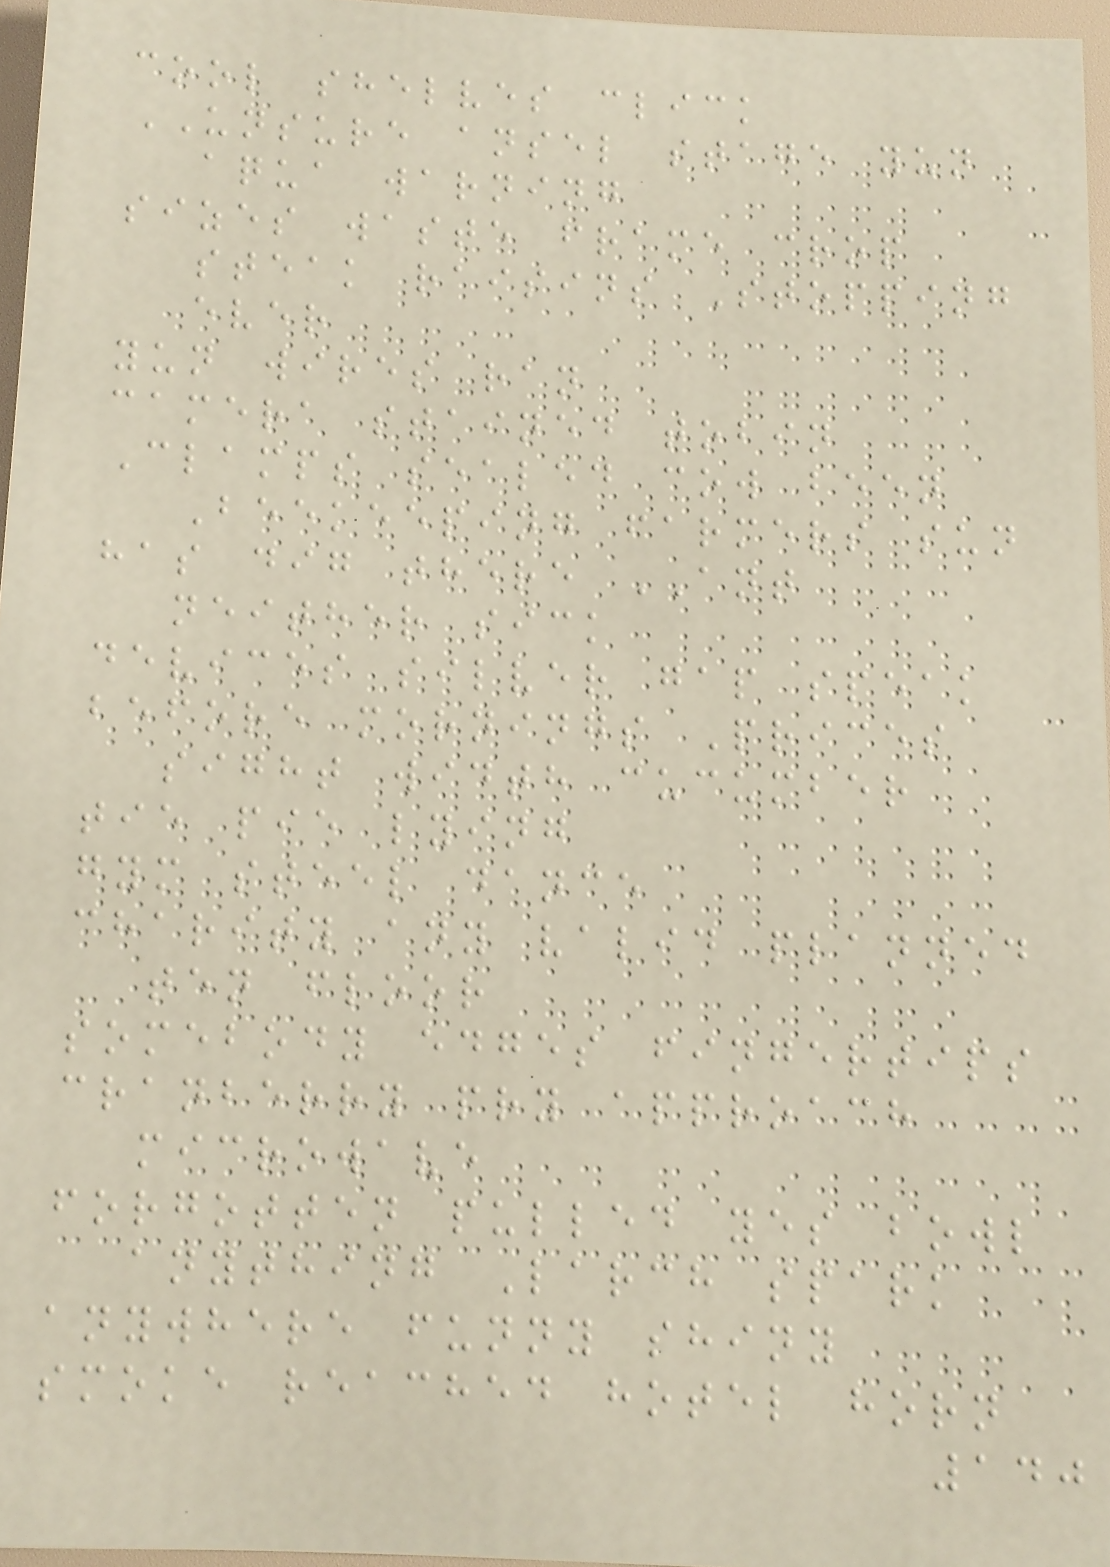cool shelves click
UNSURE ansel stage yun
aqua warning
sizes waste frame crop
steak raisins Stopping
ever
yun wires ran
camera stained tobin
Clamps sealed cow been
Beekeeping farmers sun
has dig there ANT
neither sick
devices silver gap speak
before mornings Prices
sight width cucumber
tie pie lying
gym steel dance
charity any valid planned
ten floor
somebody edges fingertips
cranberry pry approach
microwave
forgotten pulled yes bowl
anything Larch spark
anywhere funny shiny
smoke reached hotel horn
140
